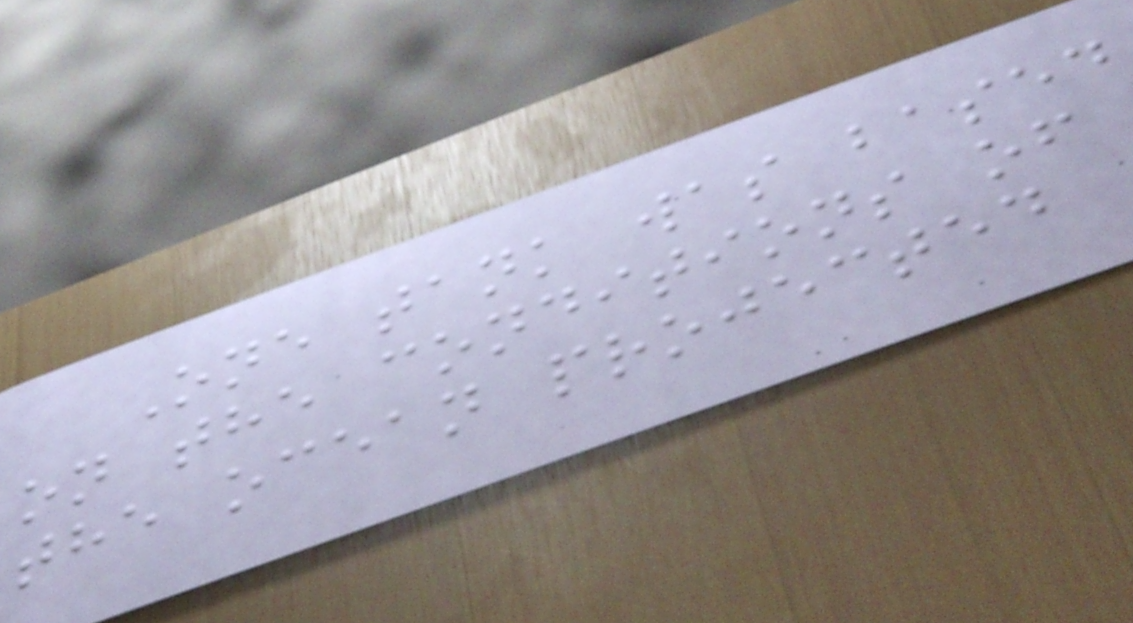One tank was based
on the conditions of
the ocean projected
